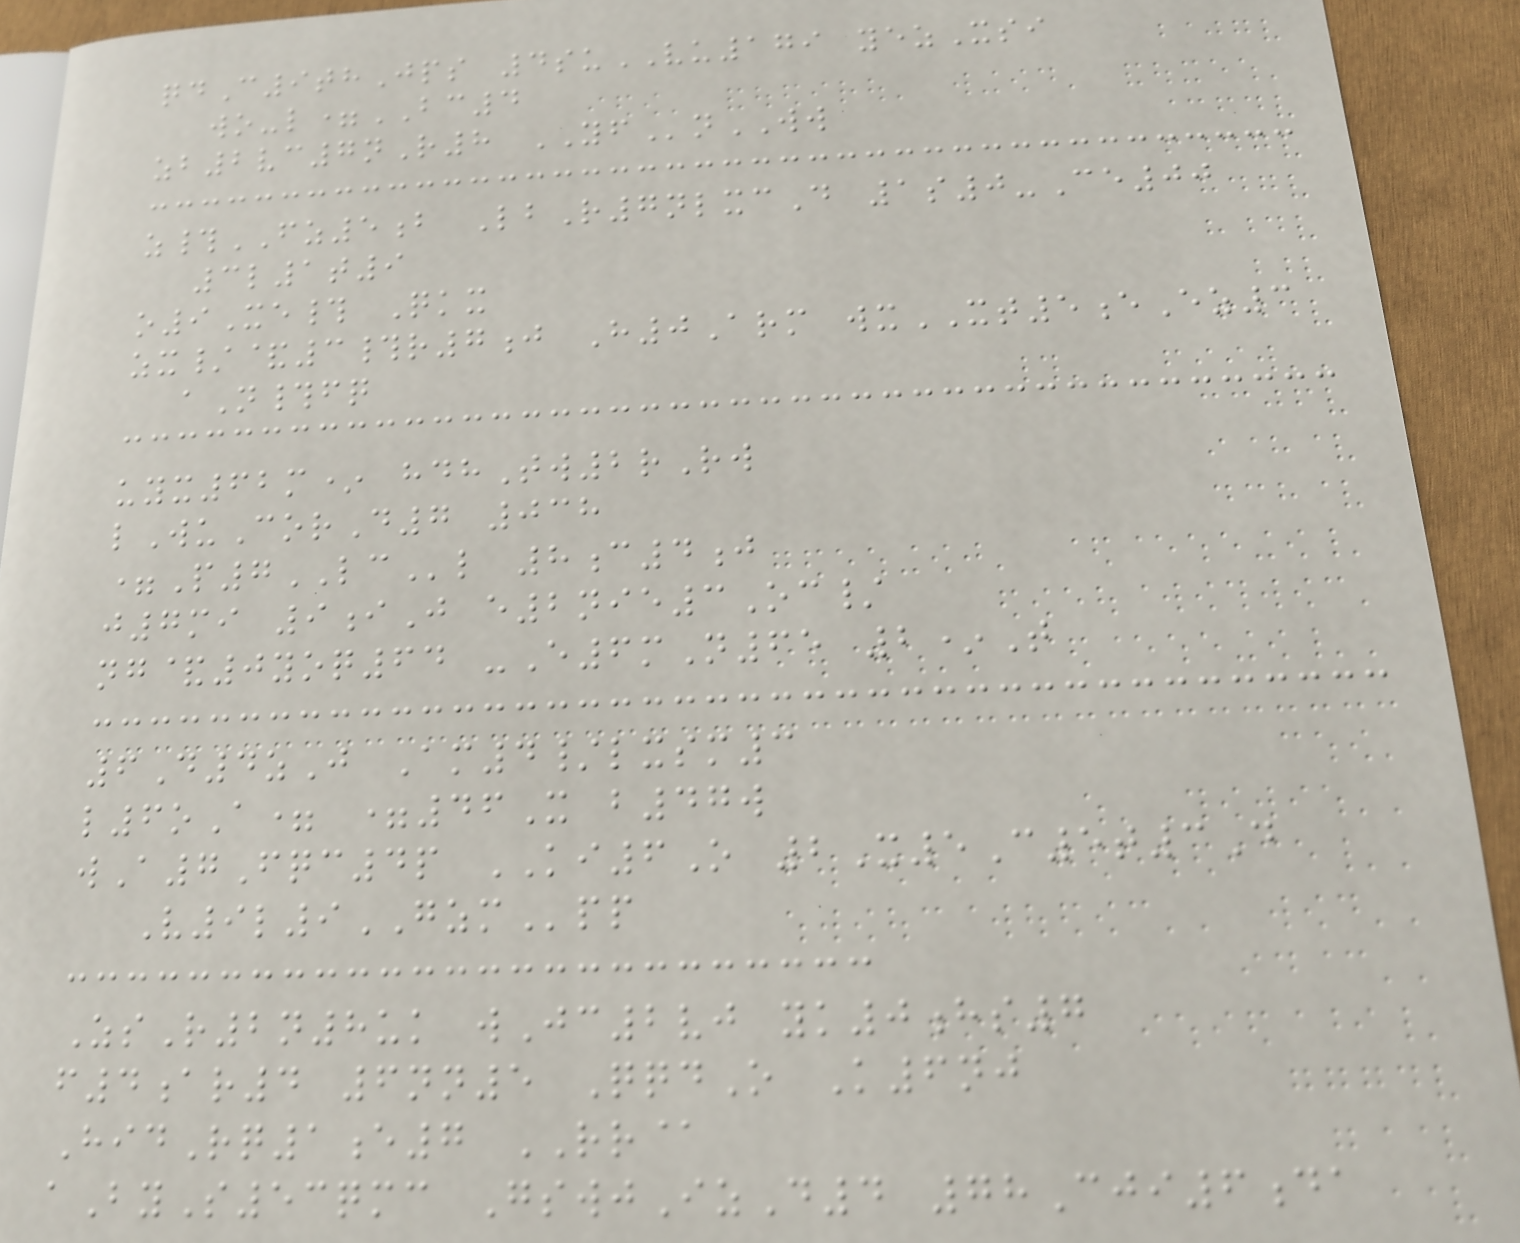qdC9thJps 4suVU179 yezXsi
wo-l=BC4
zb2vc7nR8 YFnWW
z#FZ5b LbR7nlxcD 1s0-Ce00
3l1t9
o9Xe# Qkx
zx/&3#r7j H0Arm wxXT5eEz3
aN#fq
uyx62m* hdhTw2rRw
lWuCorD7 038
=P7LCl 8c4j
j7mi 9iJ e2nie3Oc/
ng&0yoq64 -E6mN65 2*T
6D4zJ Am4/lxsm3
l6oA= =46X b47w
wA7Fqc4p KI6O 2X5C5t3D
V9l9GZMpp
ZsR2n8uk wJc2vj yk0hs7
f4ar4 6nn5 QqdO K6nj
HidRq1e7 RR@
aByS53qmc GswjIzD4 78Cji6da
